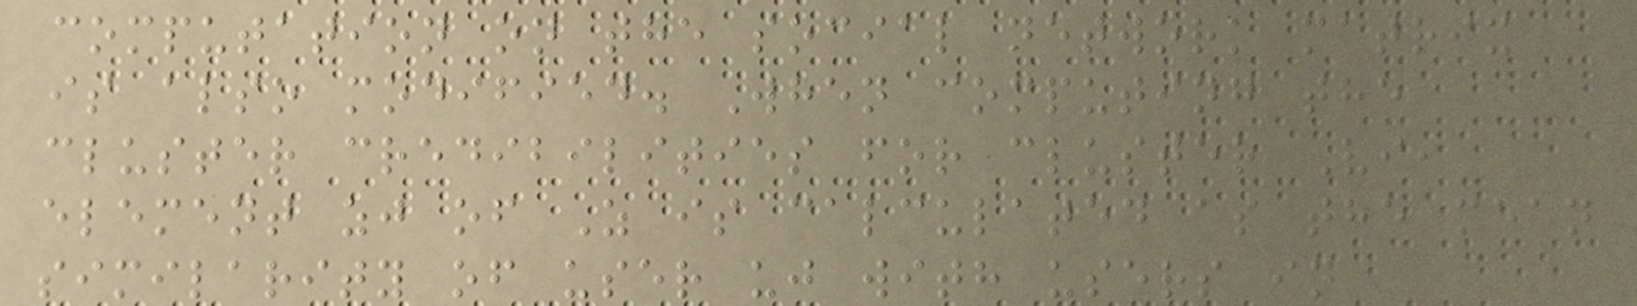computation on the social network matrix
is also modified. When computing the
cluster credibilities for cluster Vi,
element zj of Z is calculated as the mean
similarity of user uj with users in
